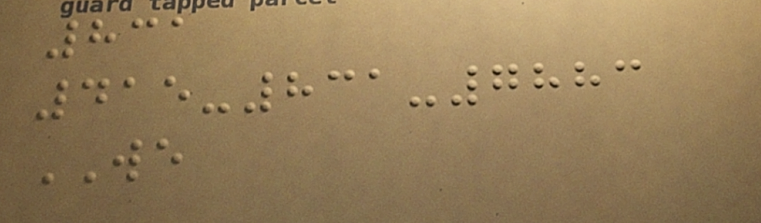831
415-831-7883
WE
